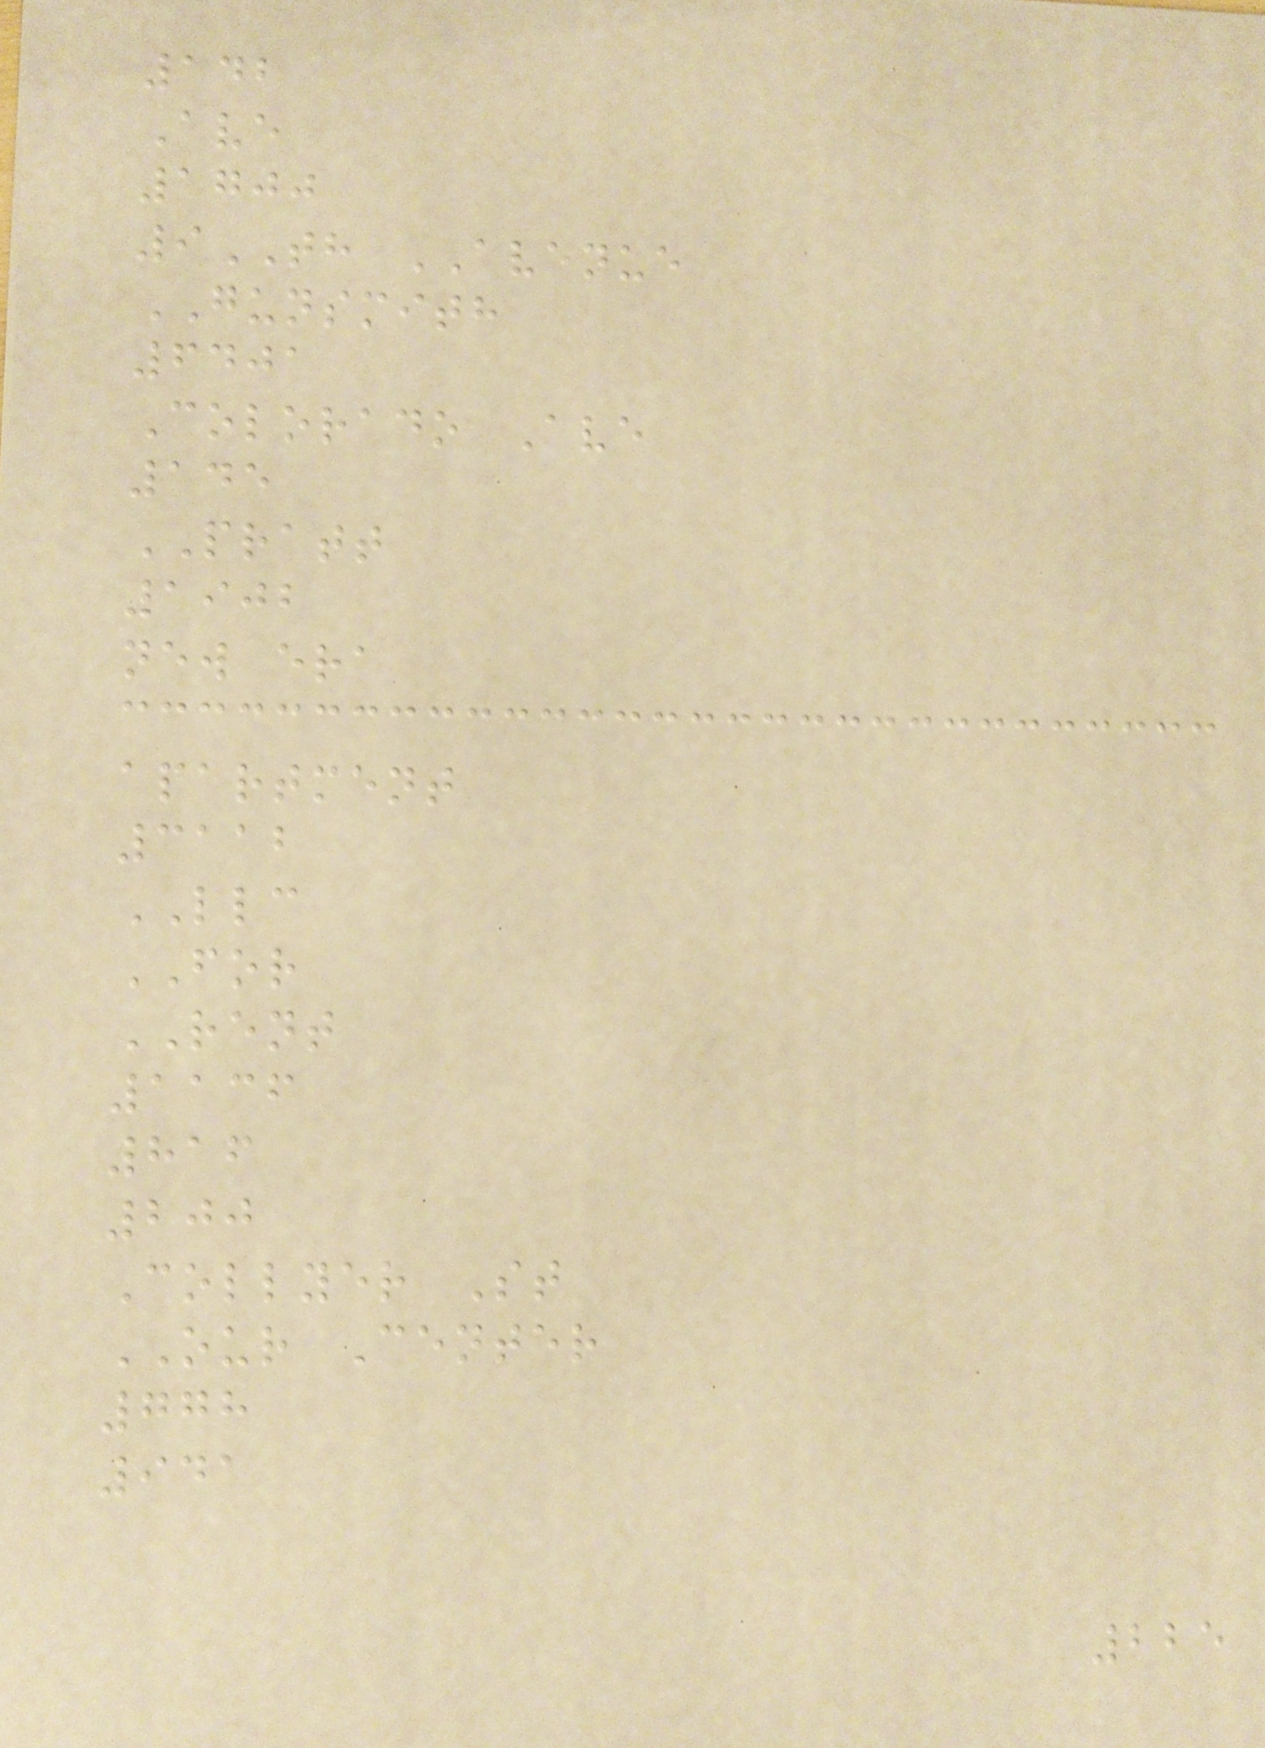142
Ave
1700
9TH AVENUE
GUNSMITH
6401
Colorado Ave
145
PRATT
1902
new era
apartment
3112
LLC
FOR
RENT
1136
816
200
Collyer St
OUR Center
778
941
225
